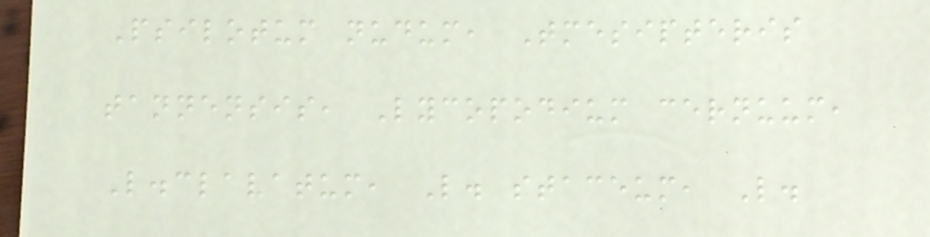Psilotum nudum, Tmesipteris
tannensis, Lycopodium cernuum,
L.clavatum, L. staceum, L.
